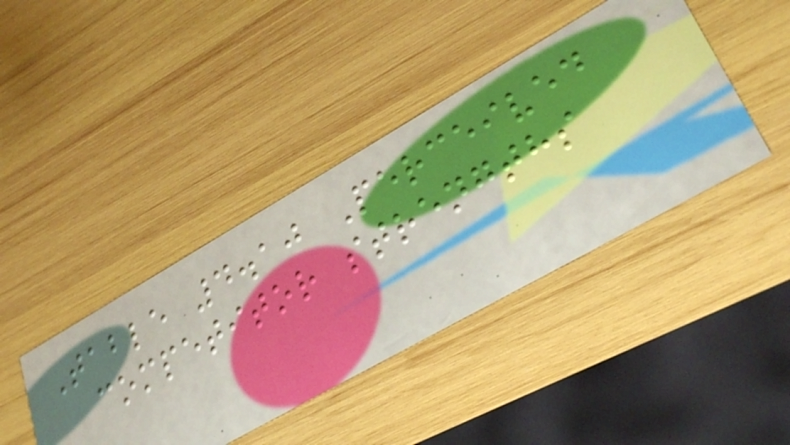Table 4.10 Perceived
competitor strengths
